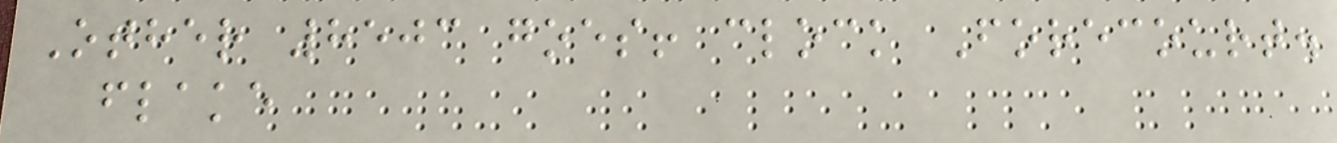Other 8503 goes! clock Forecourt.
flake
